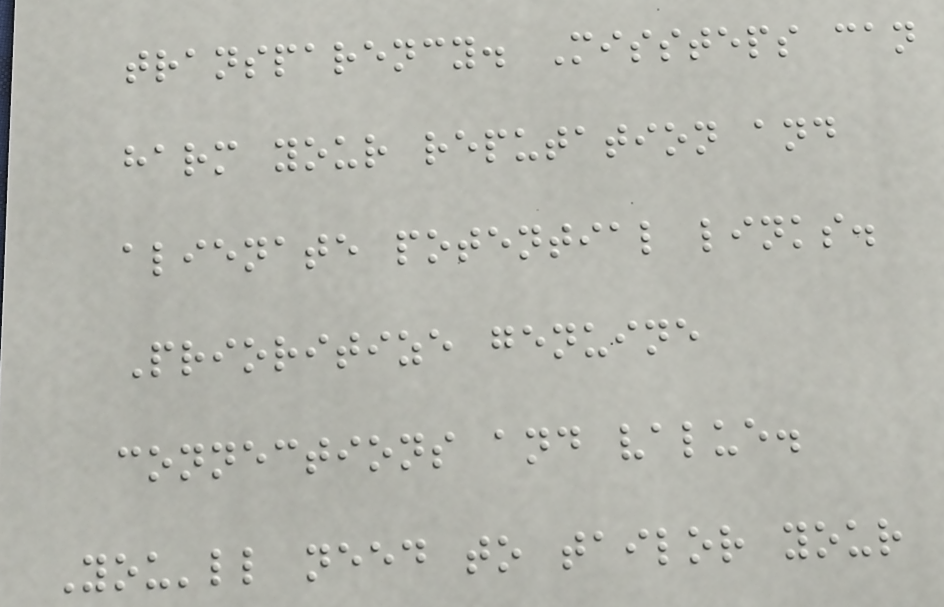transparency. Missteps can
harm your reputation and
alienate potential links.
Prioritize genuine
connections and value.
You'll need to tailor your
